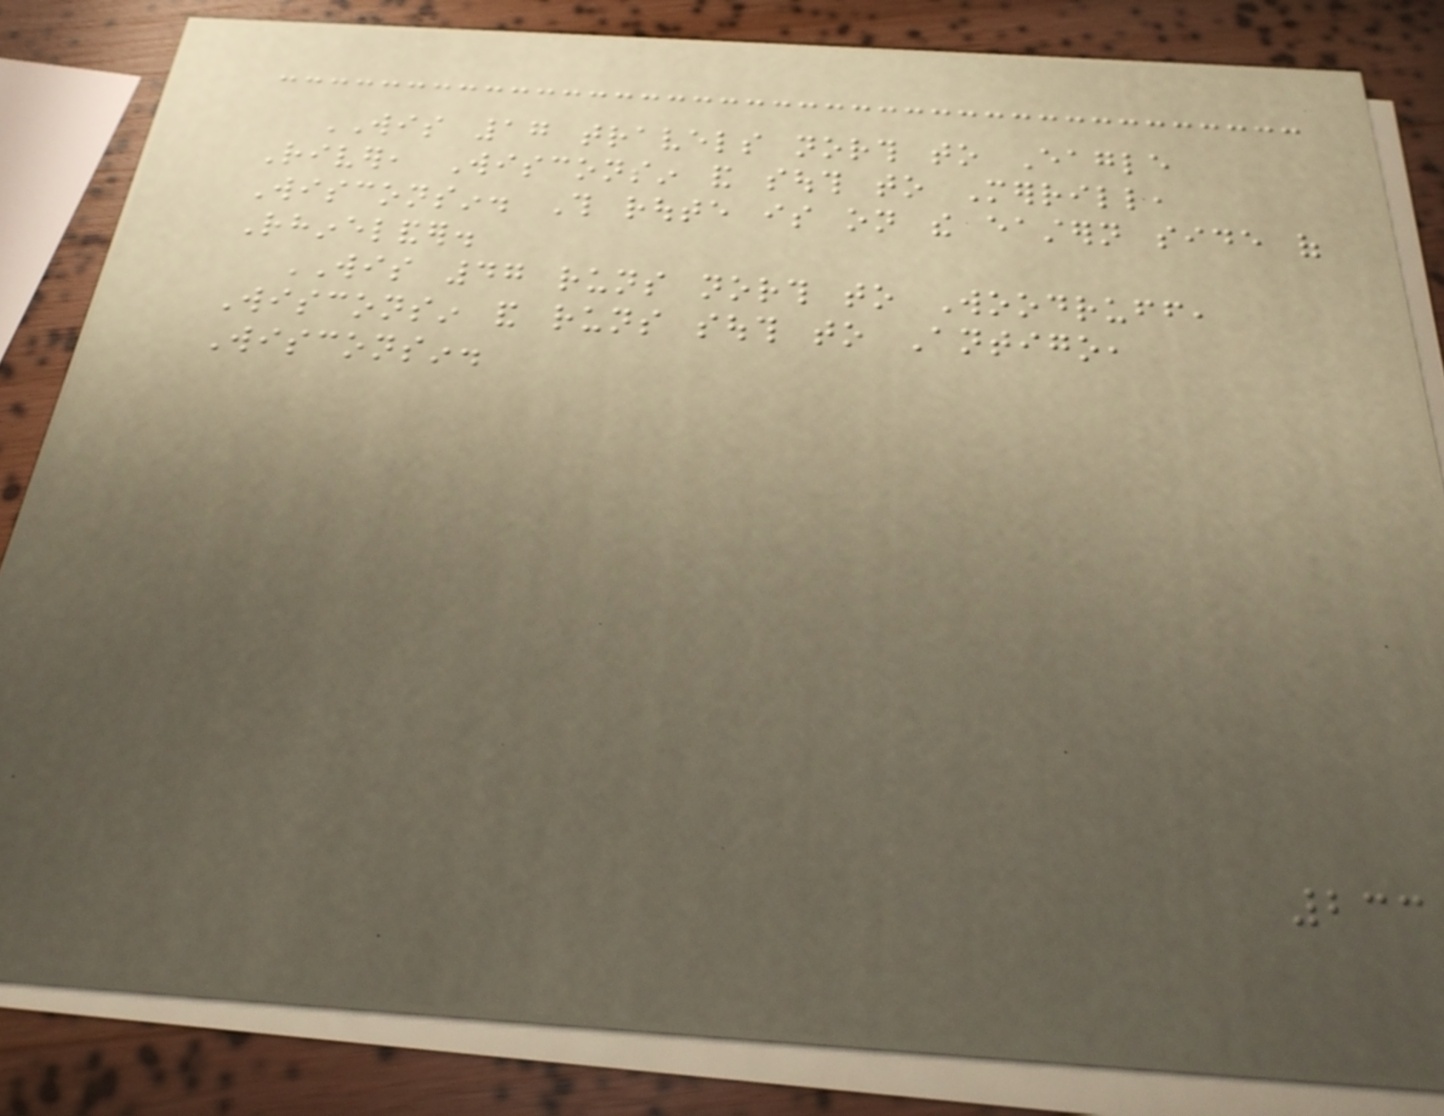WIS 17 travels north to Eagle
River, Wisconsin and south to Merrill,
Wisconsin. This route is on the eastern side of
Rhinelander.
WIS 47 runs north to Woodruff,
Wisconsin and runs south to Antigo,
Wisconsin.
233
